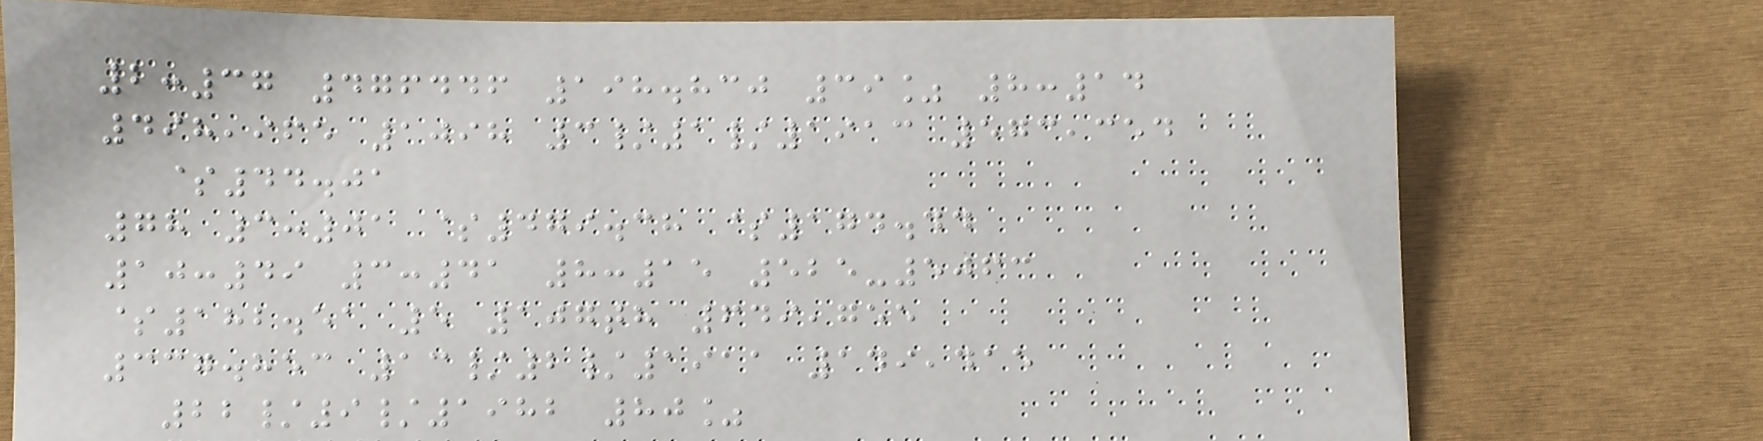2:37 476446 198.830 39% 8:14
498,965 1098 3/1/1913 573,354
$44.01
78 3:01 $479.38 $174.44
10:49 3:41 8:15 525-5063
$182.51 5 107th 649,755
337.853 13/2/1911 149,415
22/9/1982 80%
